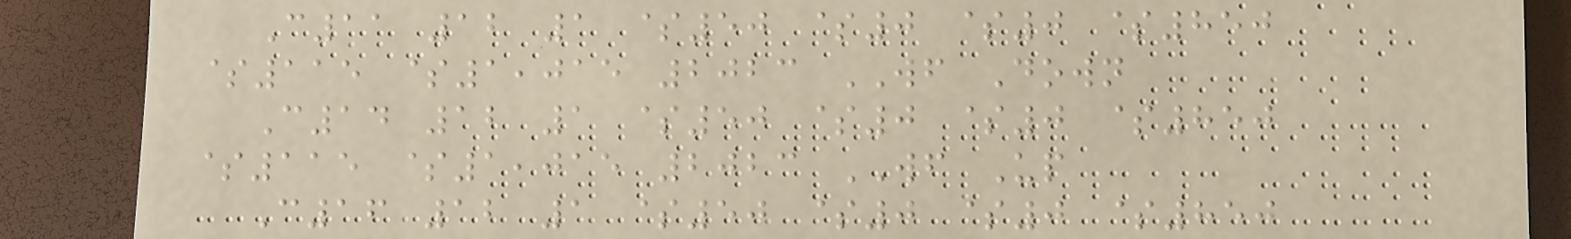C11 12 1 $50 $0 $0 $850
$115 $1,015 2023 WF Down
C14 12 1 $50 $0 $0 $850
$115 $1,015 2023 WF Up
C16 12 1 $50 $0 $0 $850
